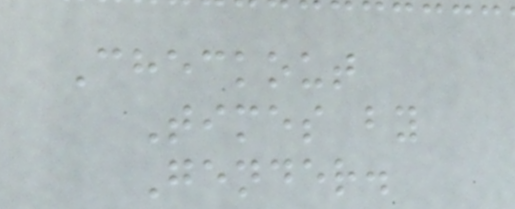Checkout
Times by
Gender.
